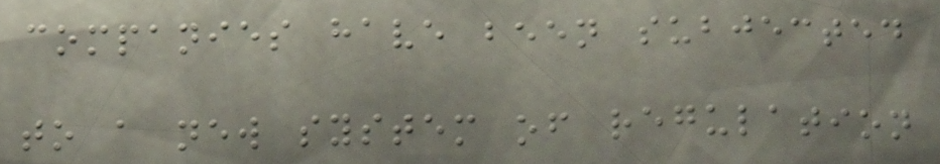companies have been subjected
to a new system of regulation
